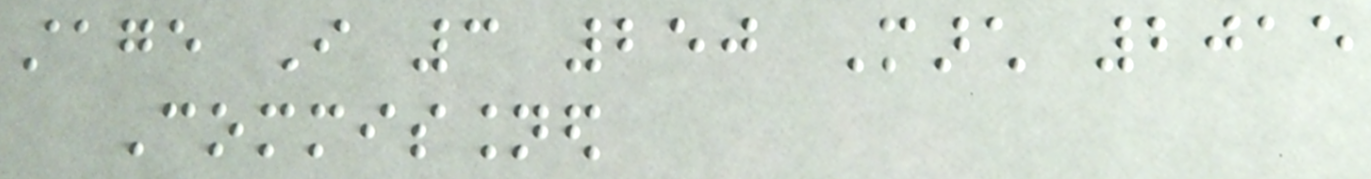stage I 3 250 March 2015
Commissioned
